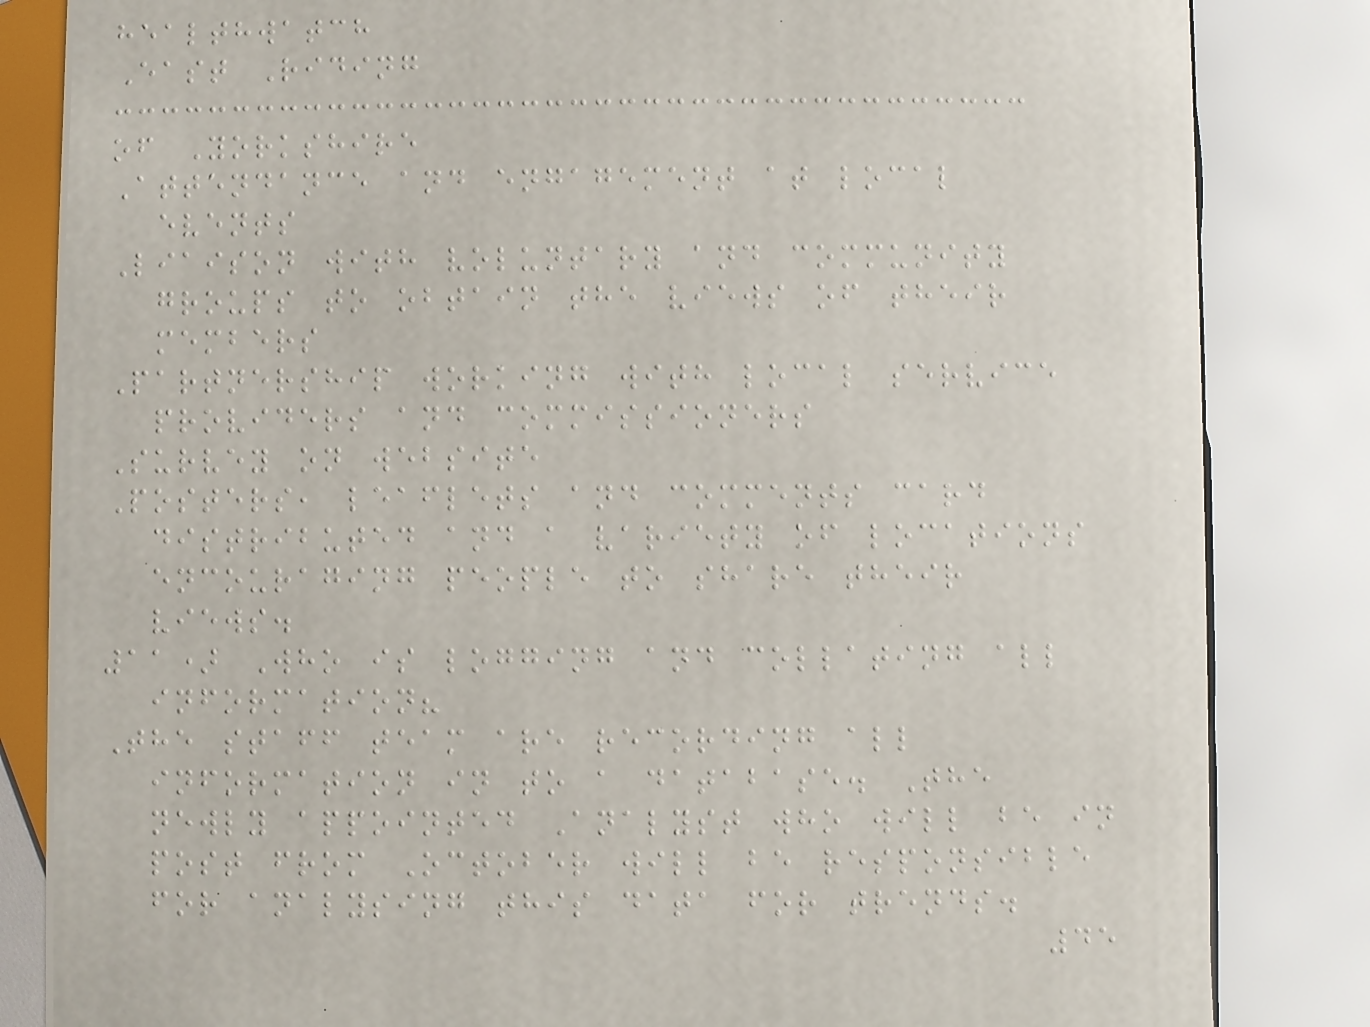healthwatch
East Riding
of Yorkshire
Attendance and engagement at local
events
Liaison with voluntary and community
groups to obtain the views of their
members
Partnership working with local service
providers and commissioners
Survey on website
Posters, leaflets and comments card
distributed and a variety of locations
encouraging people to share their
views.
11) Who is logging and collating all
information?
The staff team are recording all
information in to a database. The
newly appointed Analyst who will be in
post from October will be responsible
for analysing this data for trends.
45
